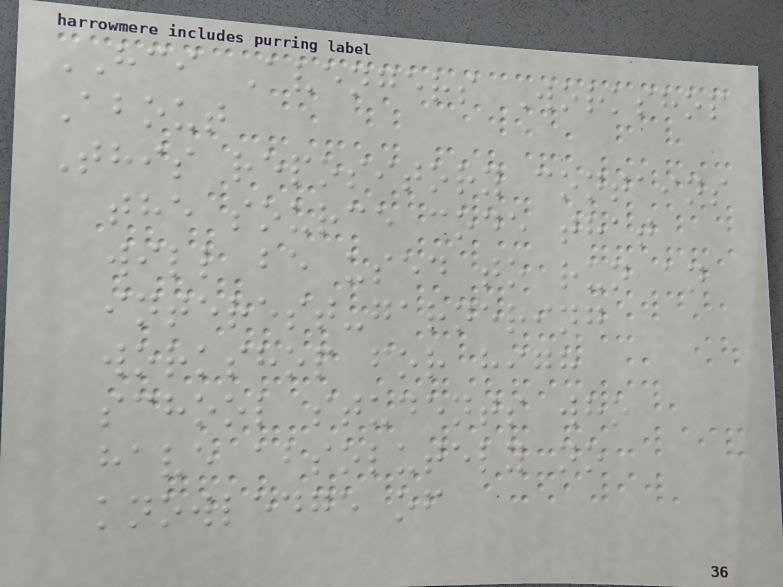HCI Avengers Workshop
About
This repository contains
the source code that
will be used to run an
interest-garnering
workshop for high
school students who
have absolutely no
knowledge of
